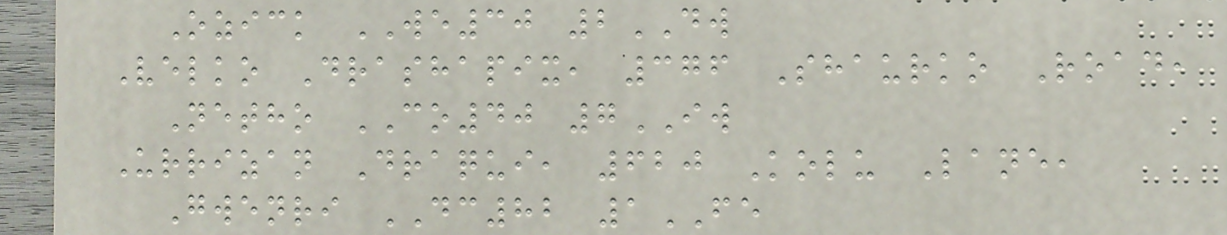Ozick WE30 2DW
Velko Drashapix, 376 Shaurko Road,
Netho CO40 7IW
Urrizan Draqui, 620 Kolu Lane,
Gwenri DC82 1FE
